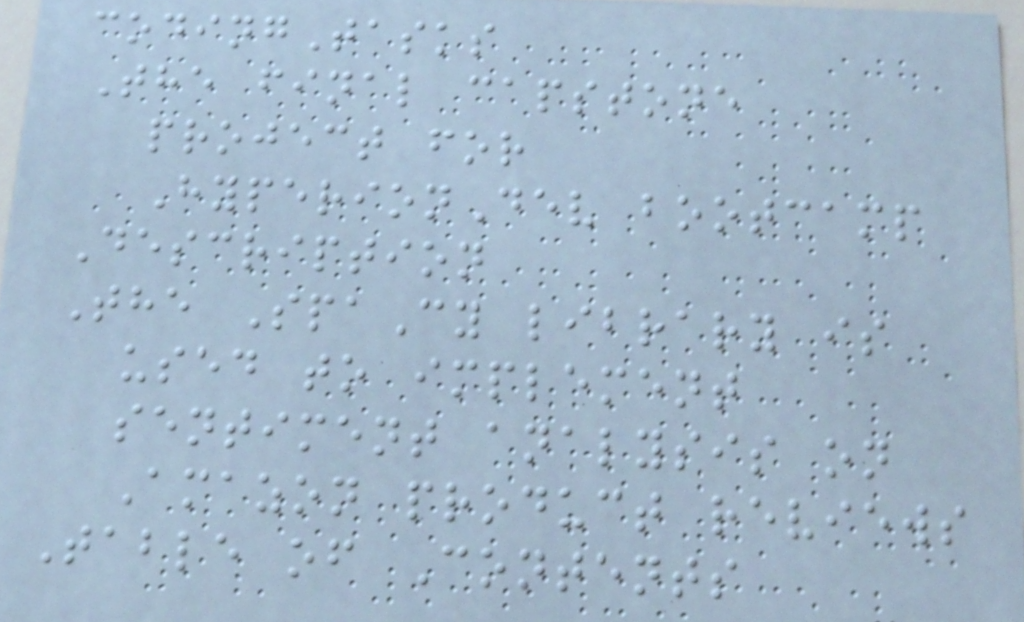codingTasks
The final capstone
project for
HyperionDev bootcamp
Description
The SpaCy library is
used to implement
sentiment analysis on
Amazon product reviews
Table of Contents
